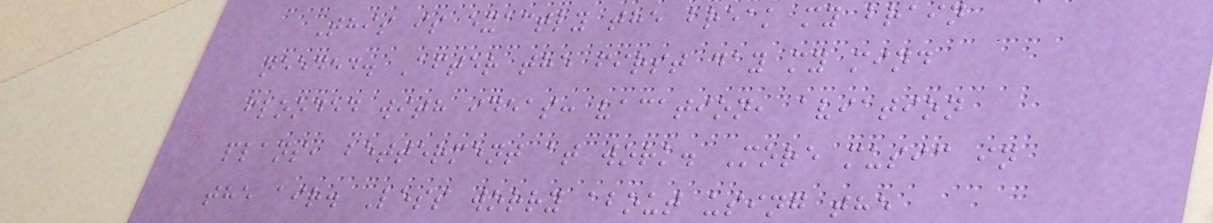This is exactly the break my brain
needed. After the first day my mind
flooded with ideas: vacation, aviation
plans, betterment at work. More music in
the air. Less worry about using the
